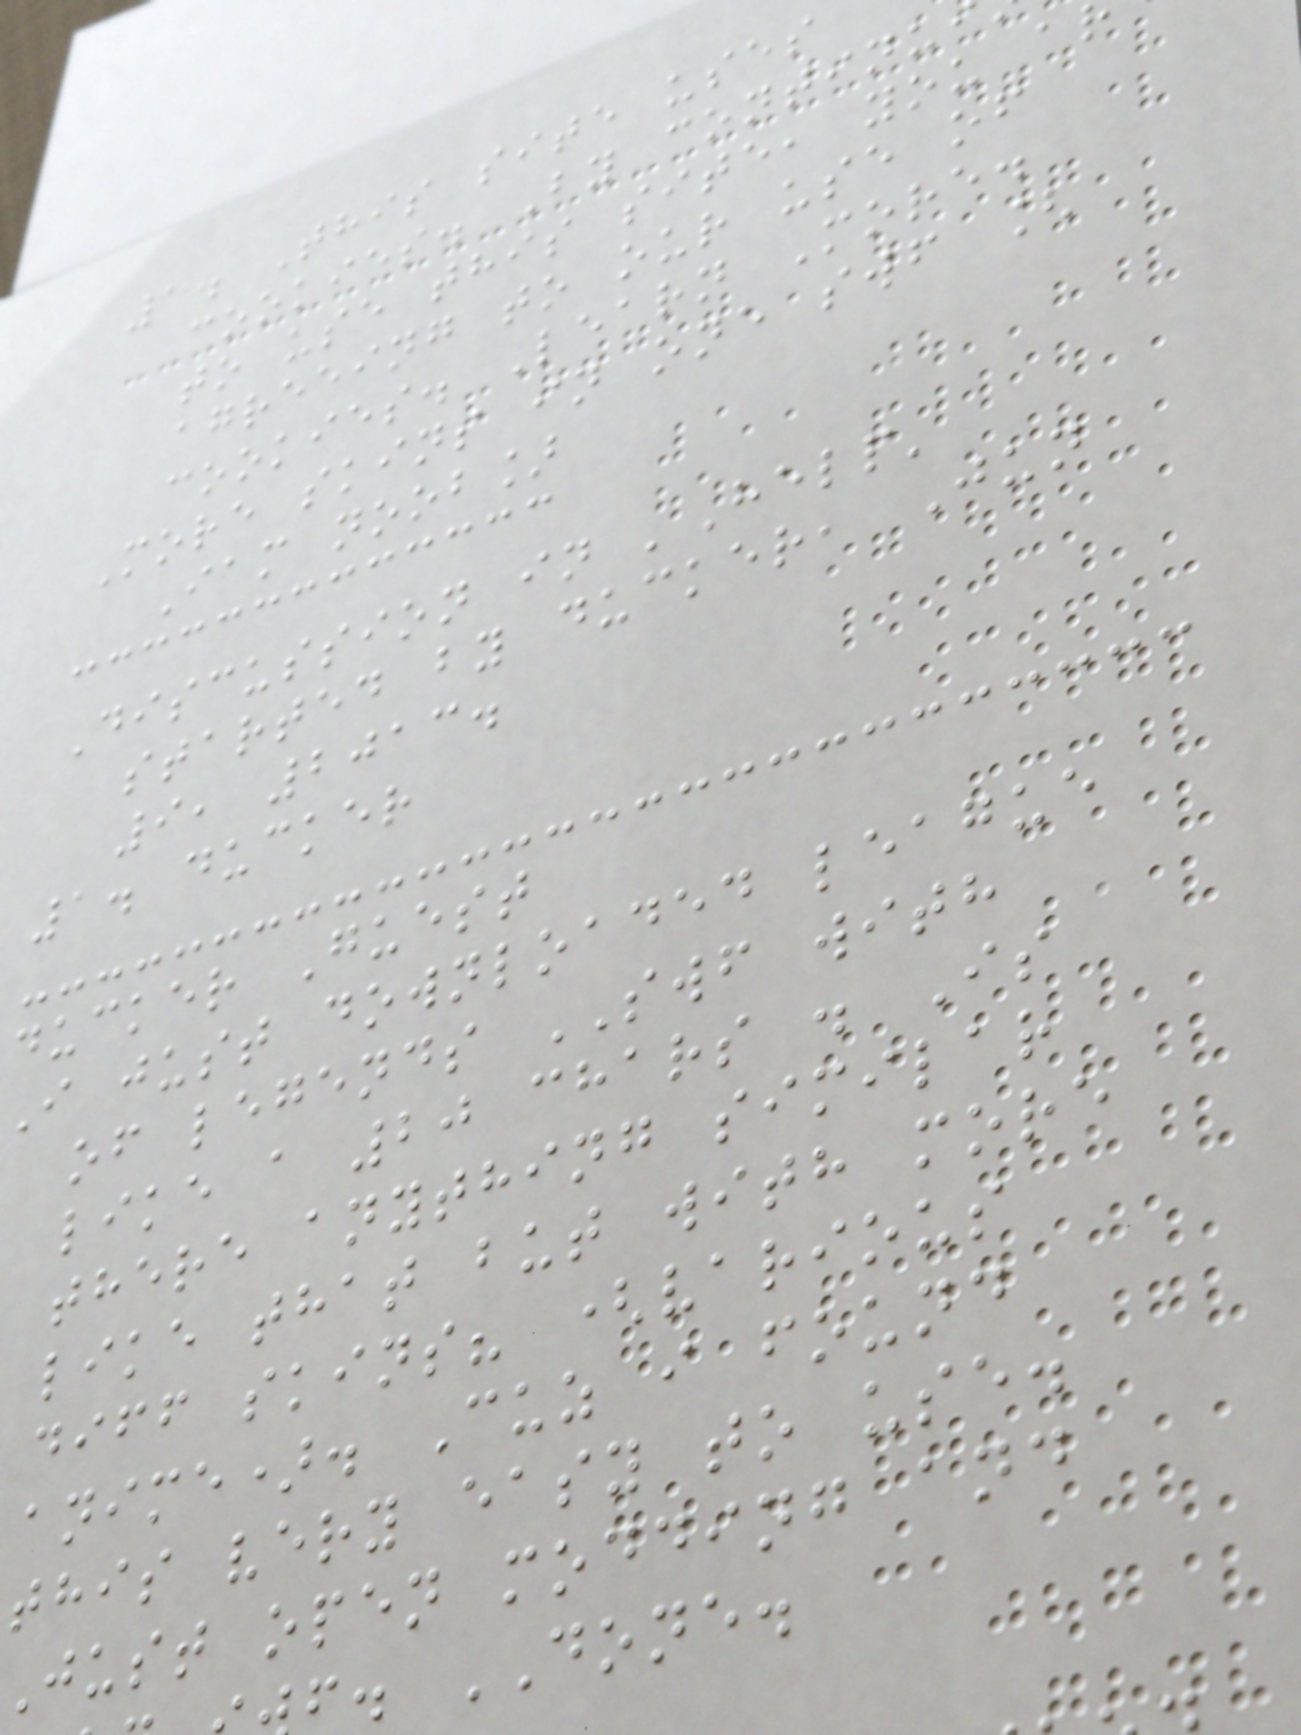1. This site uses
cookies. By continu
to use this site, you a
agreeing to our use of
cookies. Learn More.
More skins in one swf [
Iam noob]
Discussion in 'Help'
started by ducker, Jun
9, 2013.
1. ducker
ducker Guest
I just downloaded league
of legends SWF with
like a 20 chars . Is
there anything similar
like that but with more
diff skins? (various
anime). Cuz i found
this very easy to use.
just open modding and
f. DONE.
